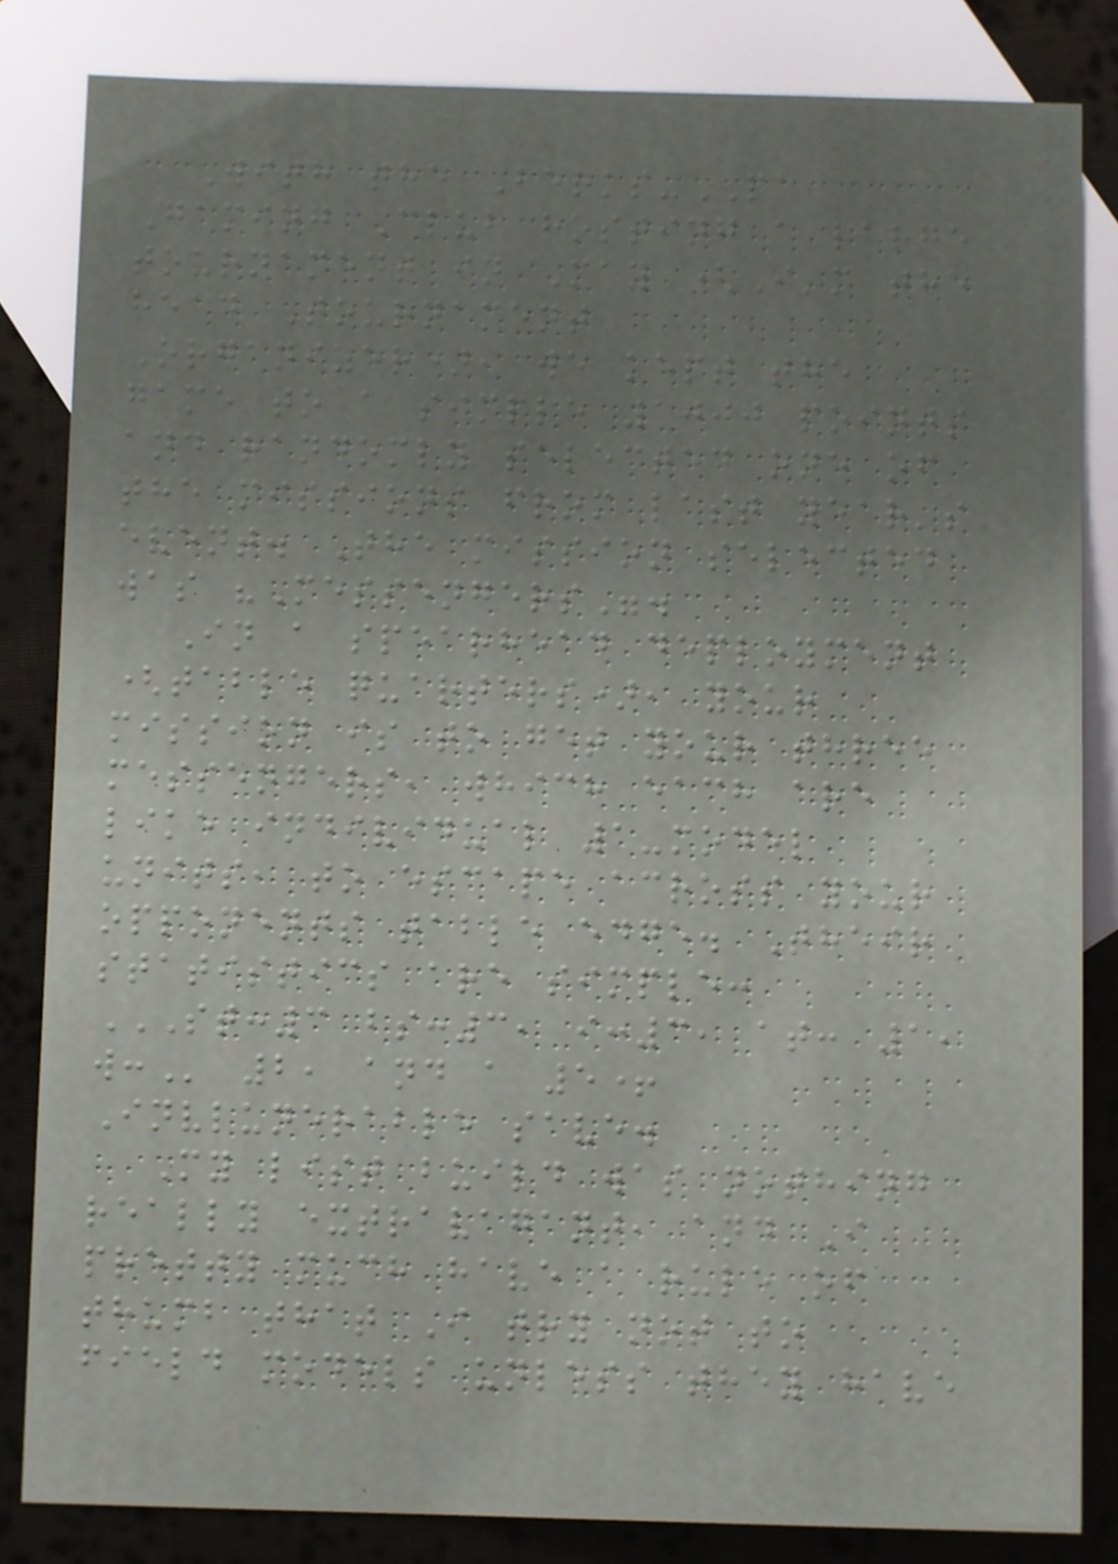With the Berks-PA
Gaming Club hosting a large
tournament in May (I'm the
head Tournament
Organizer), we kept the
game to a simple 1000 points
and randomly selected one of
the missions from last year's
event. The mission selected
was "Messengers".
In a spearhead deployment
(table quarters), your
mission is to get your three
messengers, which each are
like individual 1-model
units, to escape across your
opponents table edge. Their
statistics are simple:
ST:3 BS:3, I:3, AT: 1,
W: 2, and a 5+
Invlunerable save.
My list build was nothing
really extravagant, and I
pretty much have a rule of
thumb that I try not to
field models unless they have
